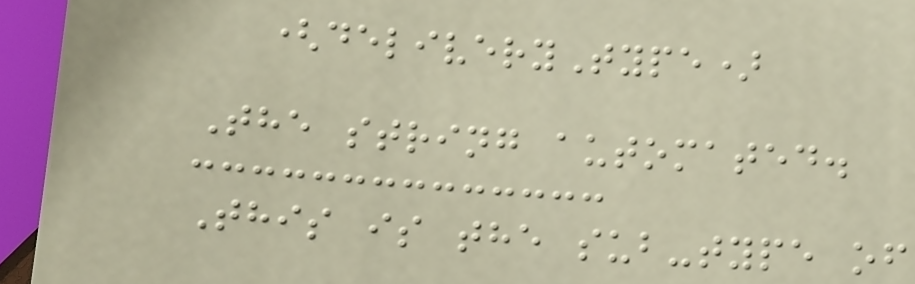(deliveryType)
The string automated.
This is the sub-type of
